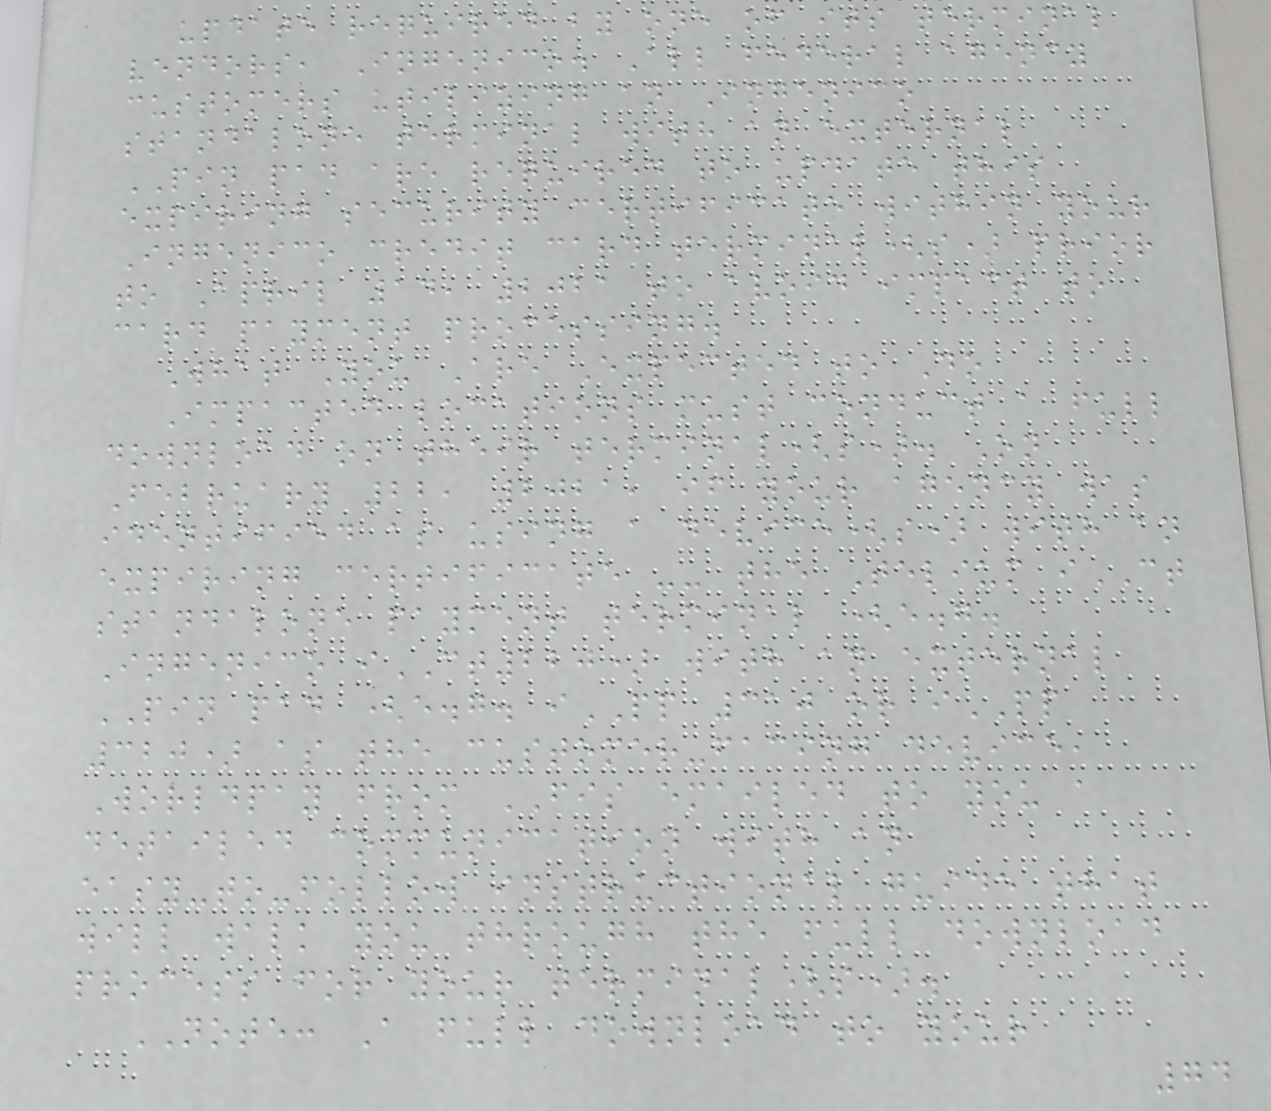update required by one of its terminal
vendors, Ingenico. All federal agency
customers utilizing an Ingenico
standalone terminal with an external
PIN pad are required to update this
expiring security certificate within your
Ingenico credit card terminal(s) prior
to April 14, 2021 to avoid impact to
card payment processing.
What You Are Expected to Do
Impacted locations must conduct a full
download on their terminal(s). On
February 22, 2021, if your agency was
identified as using a device(s) with an
expiring certificate -- the Telium iCT
standalone payment terminal (e.g.
Ingenico iCT220) with an external
PIN pad (e.g. iPP 310 or iPP
320) as the customer-facing device,
Worldpay from FIS emailed to you a
detailed communication with an
easy-to-follow instructional guide that
will walk you through the full download
process for your terminal(s).
NOTE: A full download to your
74
